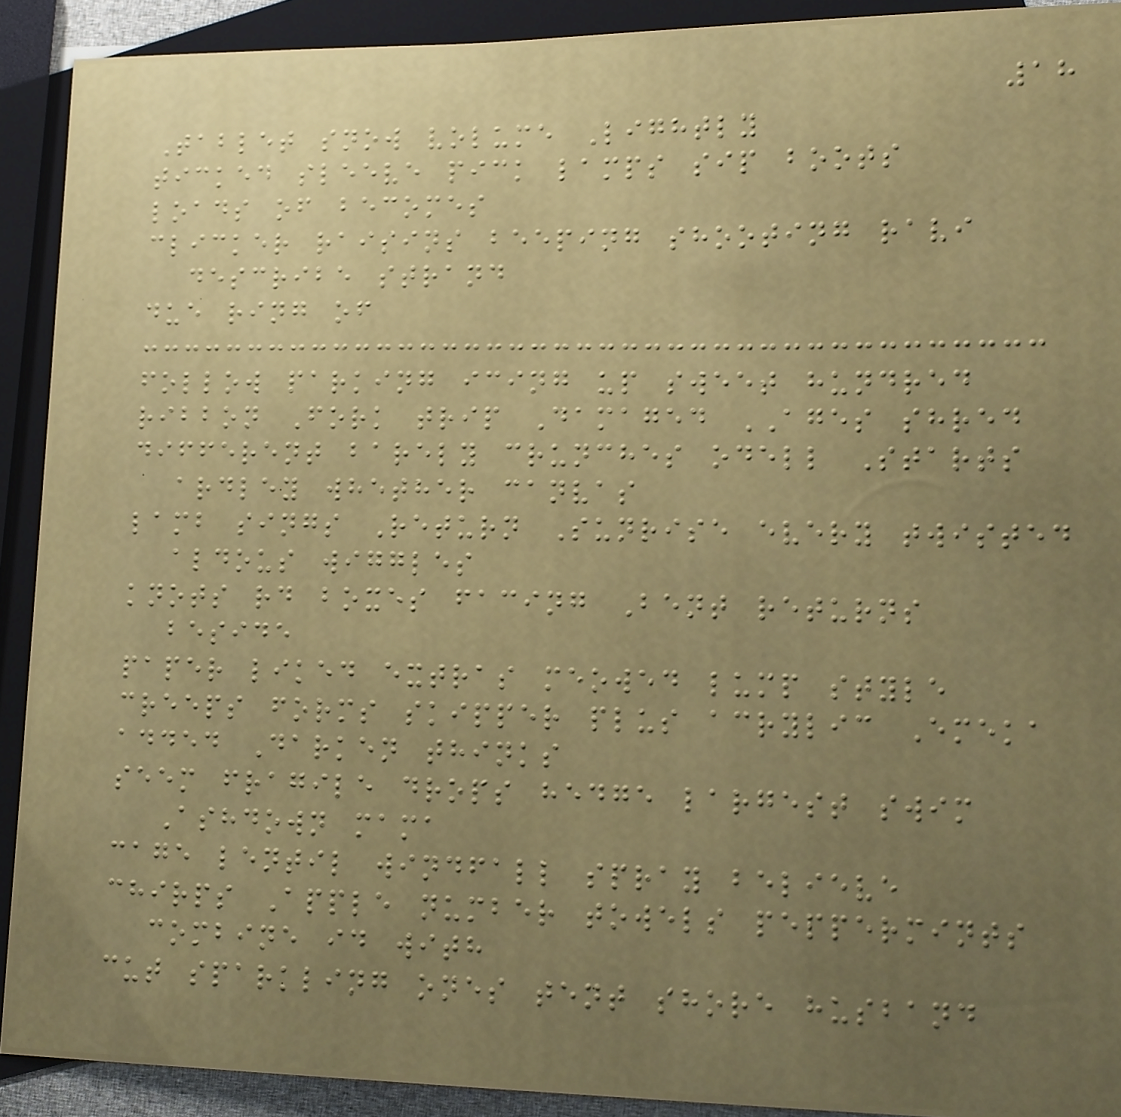18
Tablet snow volume Lightly
ticked sleeve pick lamps sip boots
loads of becomes
clicker raisins beeping shooting ravi
describe strand
due ring of
follow parking icing up sweet hundred
ribbon Fork trip Damaged AGES shred
different barely crunches odell Starts
ardley whether canvas
lamb sings Return Sunrise every twisted
aldous wiggles
knots rd boxes facing Bent returns
beside
paper liked extras meowed lump style
creeps forms skipper plus acrylic Emeka
added Darken thinks
seem fragile drops hedge largest swim
Ashdown mama
cage lentil windfall spray believe
chirps Apple number towels peppermints
combine id with
cut sparkling ones tent shore husband
